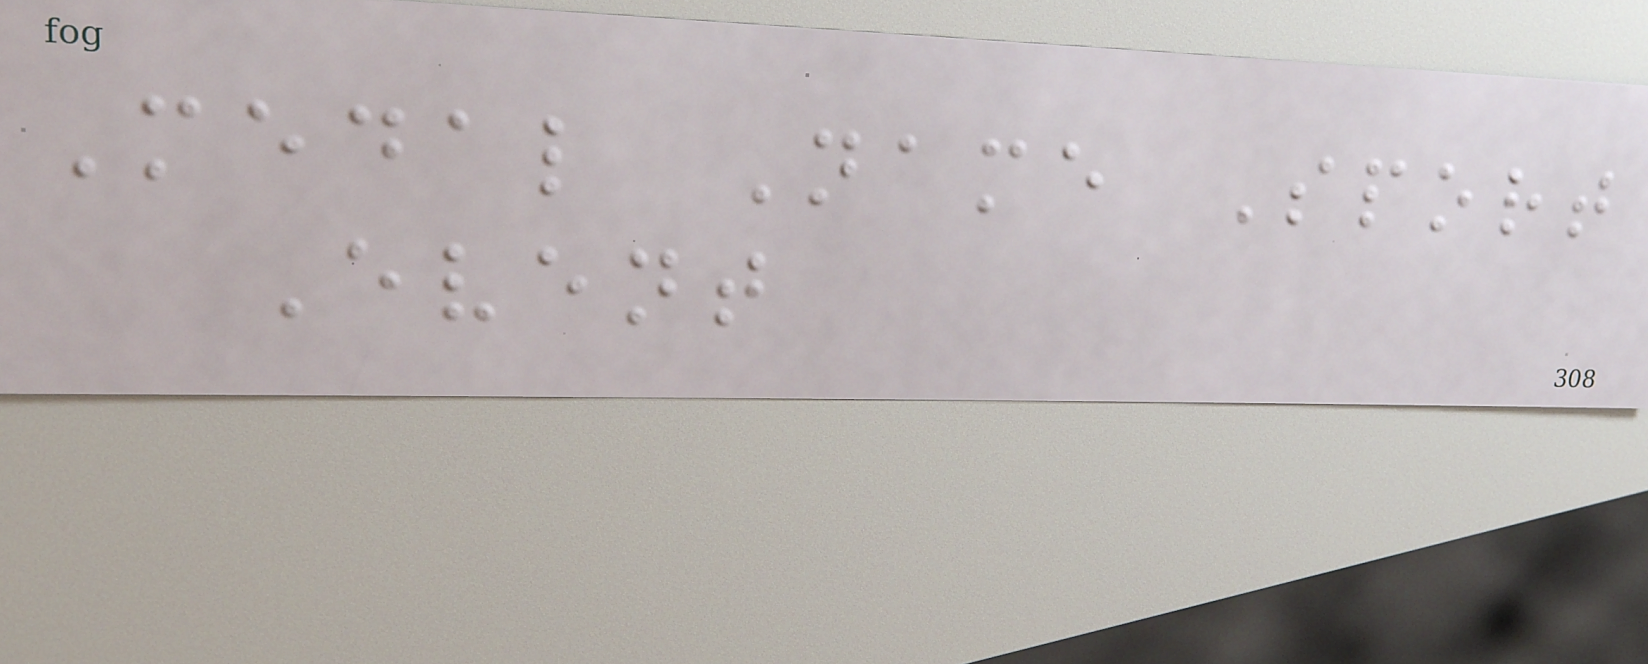Medal Name Sport
Event
